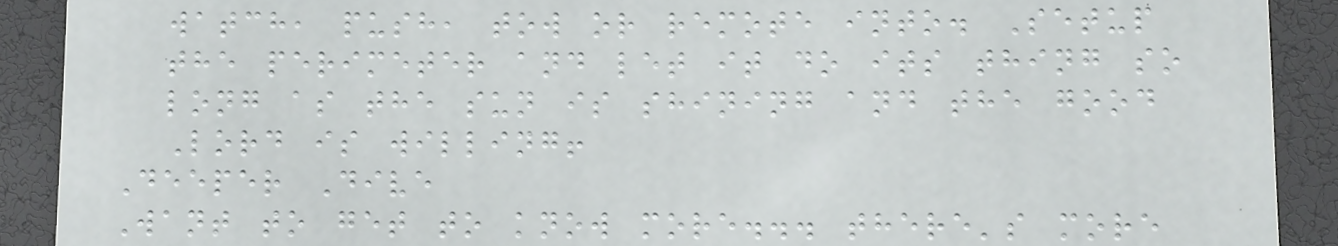watch, push, tow or remote into. Setup
the perimeter and let it do its thing so
long as the sun is shining and the good
Lord is willing!
Deeper Dive
Want to get to know more... there's more
